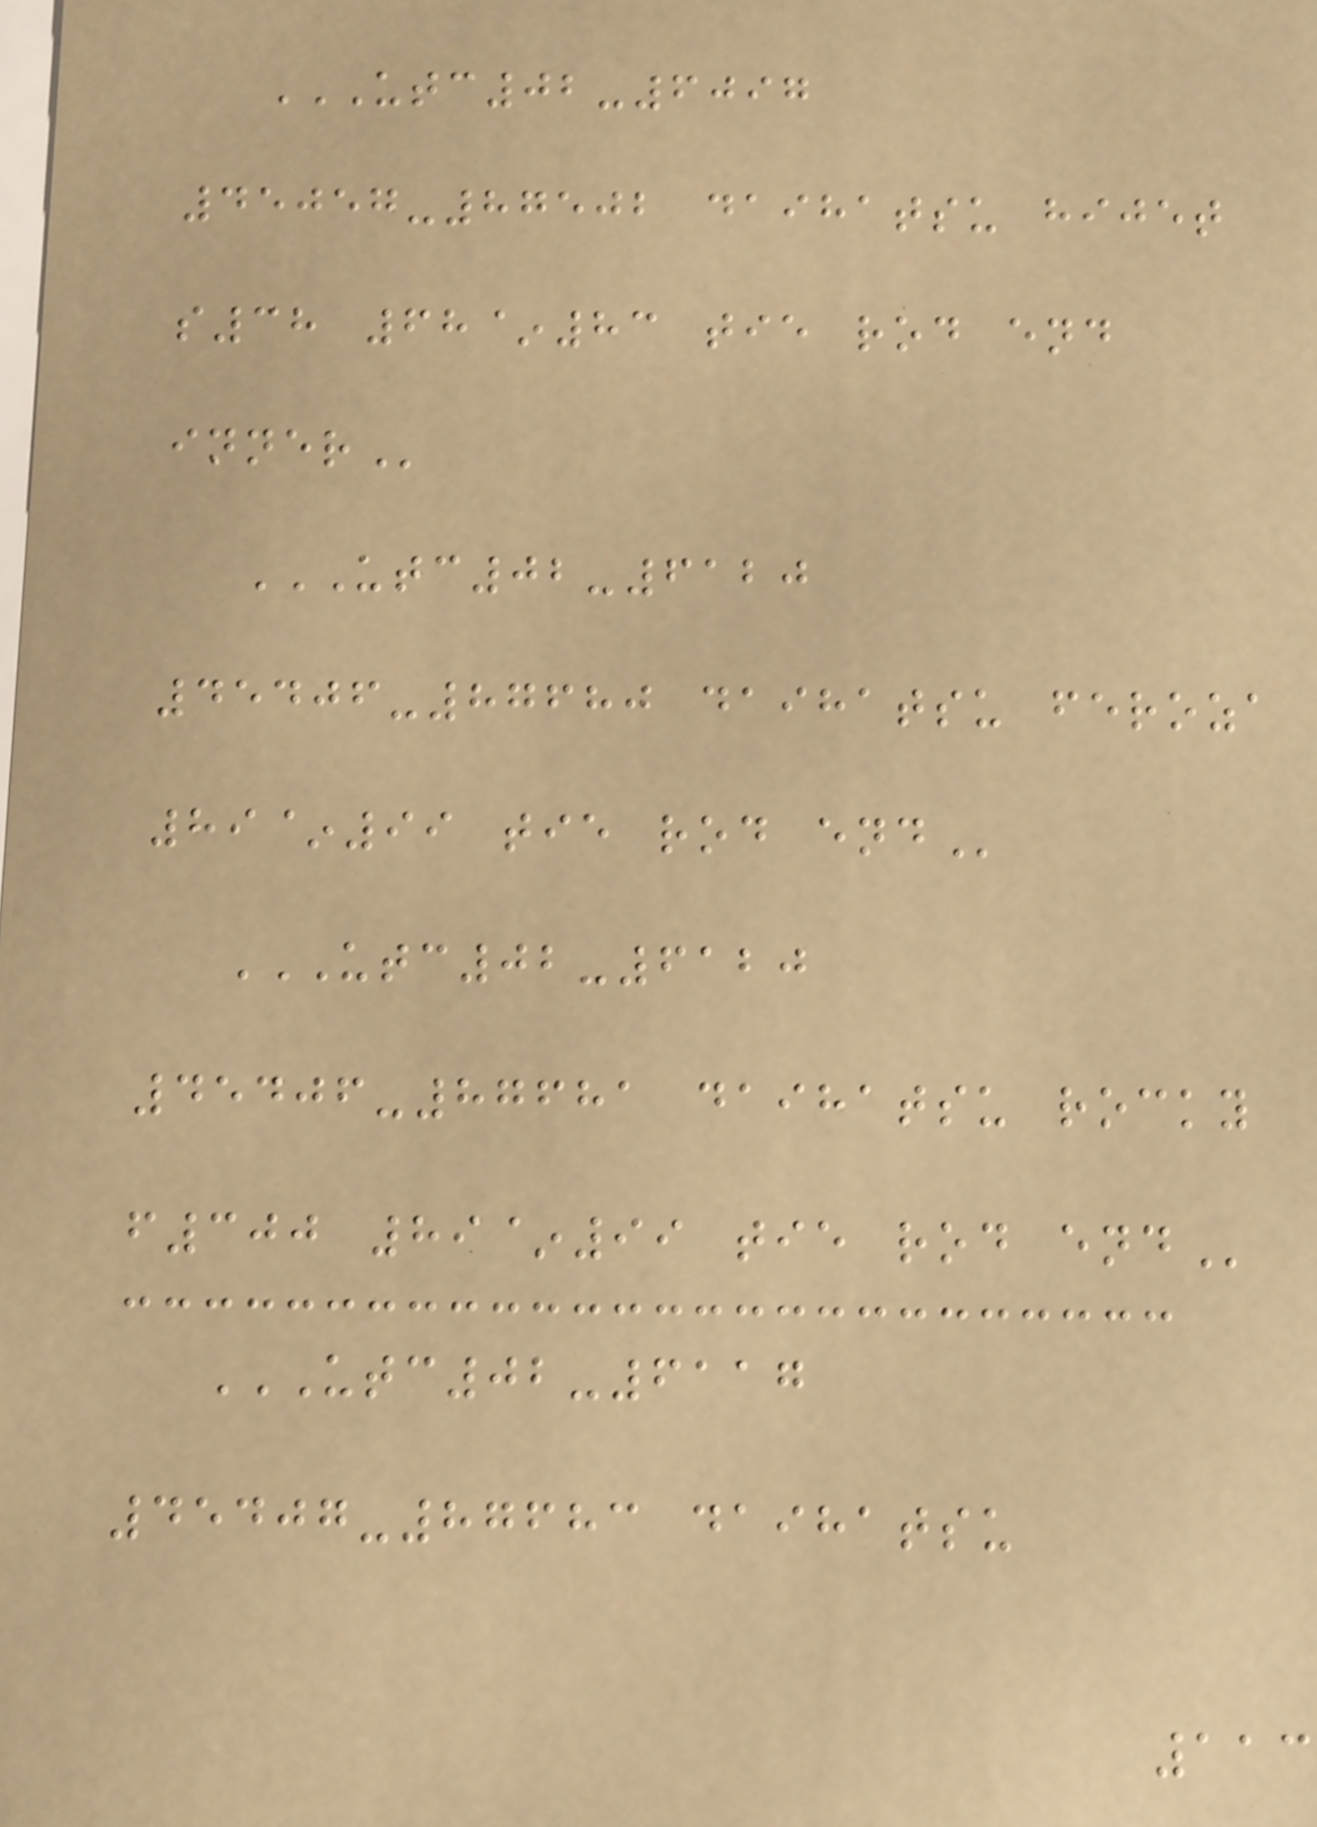UTC02-6097
45057-87502 DAIHATSU HIJET
S38 68~83 TIE ROD END
INNER
UTC02-6120
45406-87680 DAIHATSU FEROZA
89~99 TIE ROD END
UTC02-6120
45406-87681 DAIHATSU ROCKY
F300 89~99 TIE ROD END
UTC02-6117
45407-87683 DAIHATSU
113
